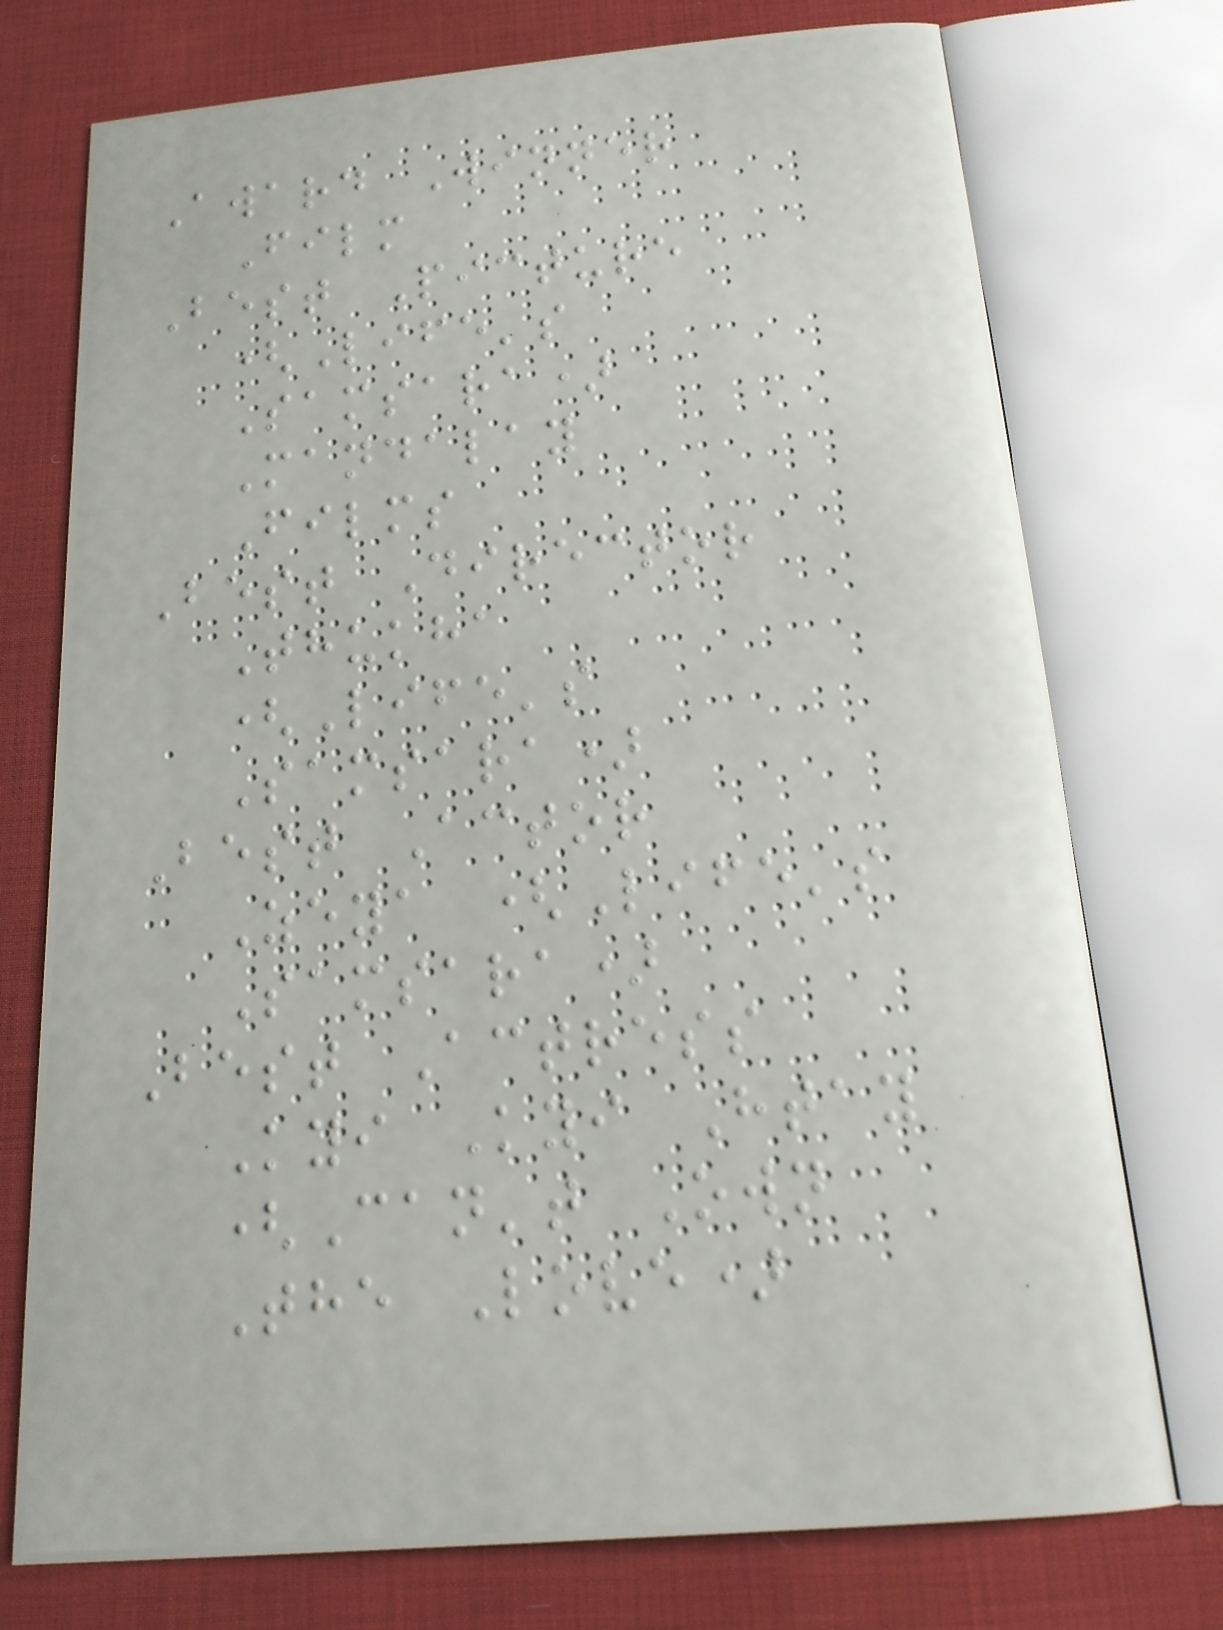Award Winner
Film
Best Picture
(Life's
Samsara)
Mandalay
Films
Best Director
Thukha
(Life's
Samsara)
Best Actor
Zeya (Life's
Samsara)
Best Actress
Kyi Kyi Htay
(Can't Own
The Love)
